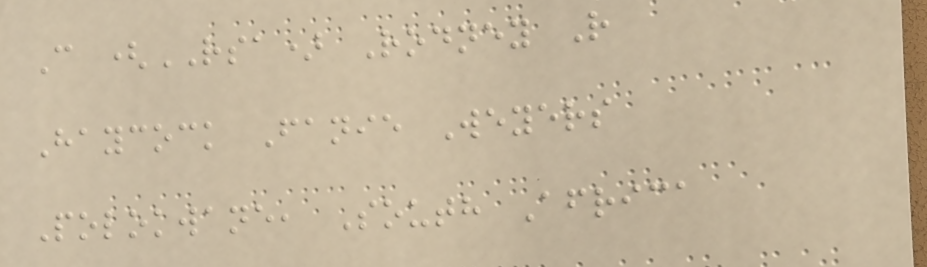C (RSA) Rodney R
Haycock Fanie Weyers
Polokwane, South Africa
